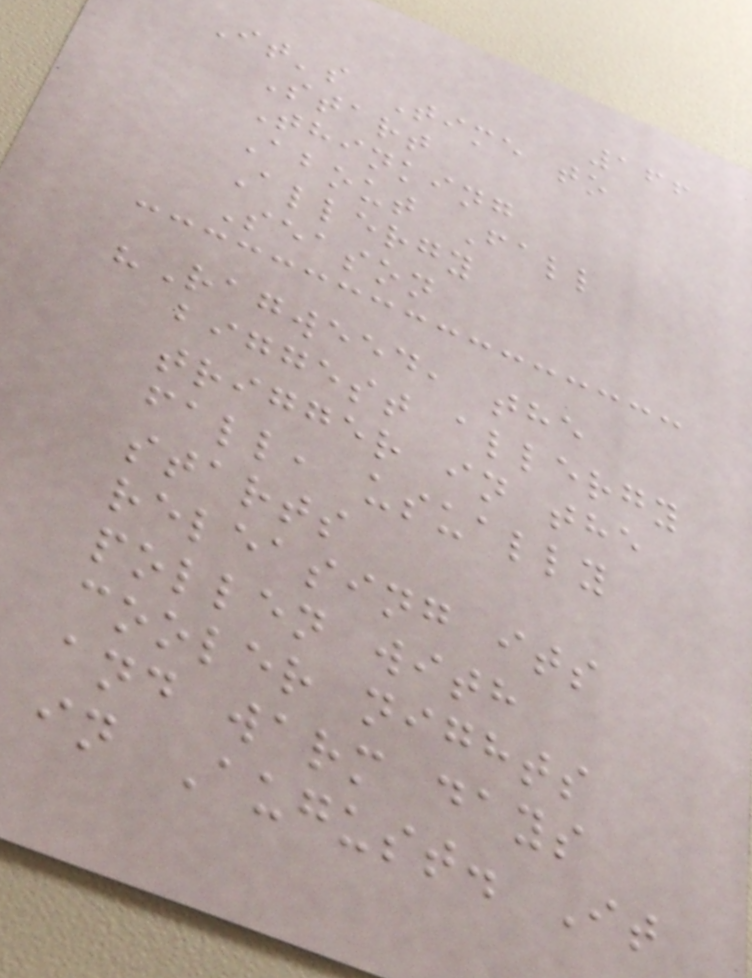166
It's Time to
Start
Thinking
About Fall
Allergy
Season
"Ragweed, the
biggest allergy
trigger in the
fall, usually
starts
releasing its
pollen with
cooler nights
and warm days
in August. It
